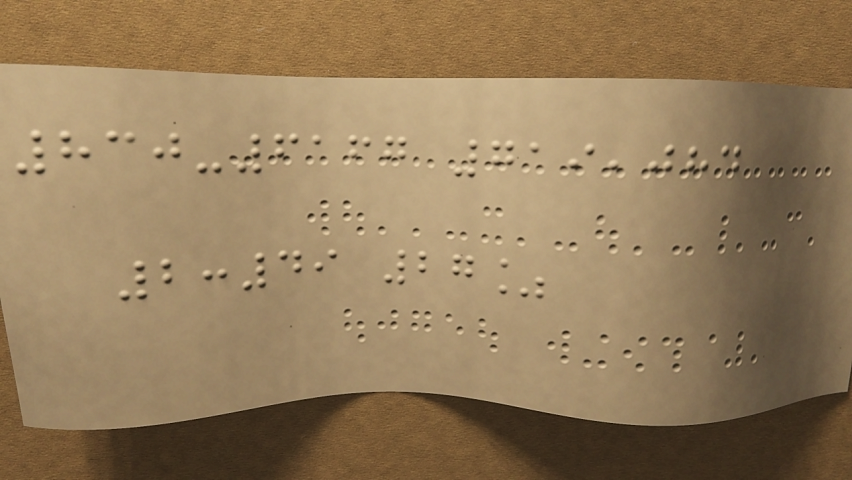830-6167 719,084
2:49 27%
